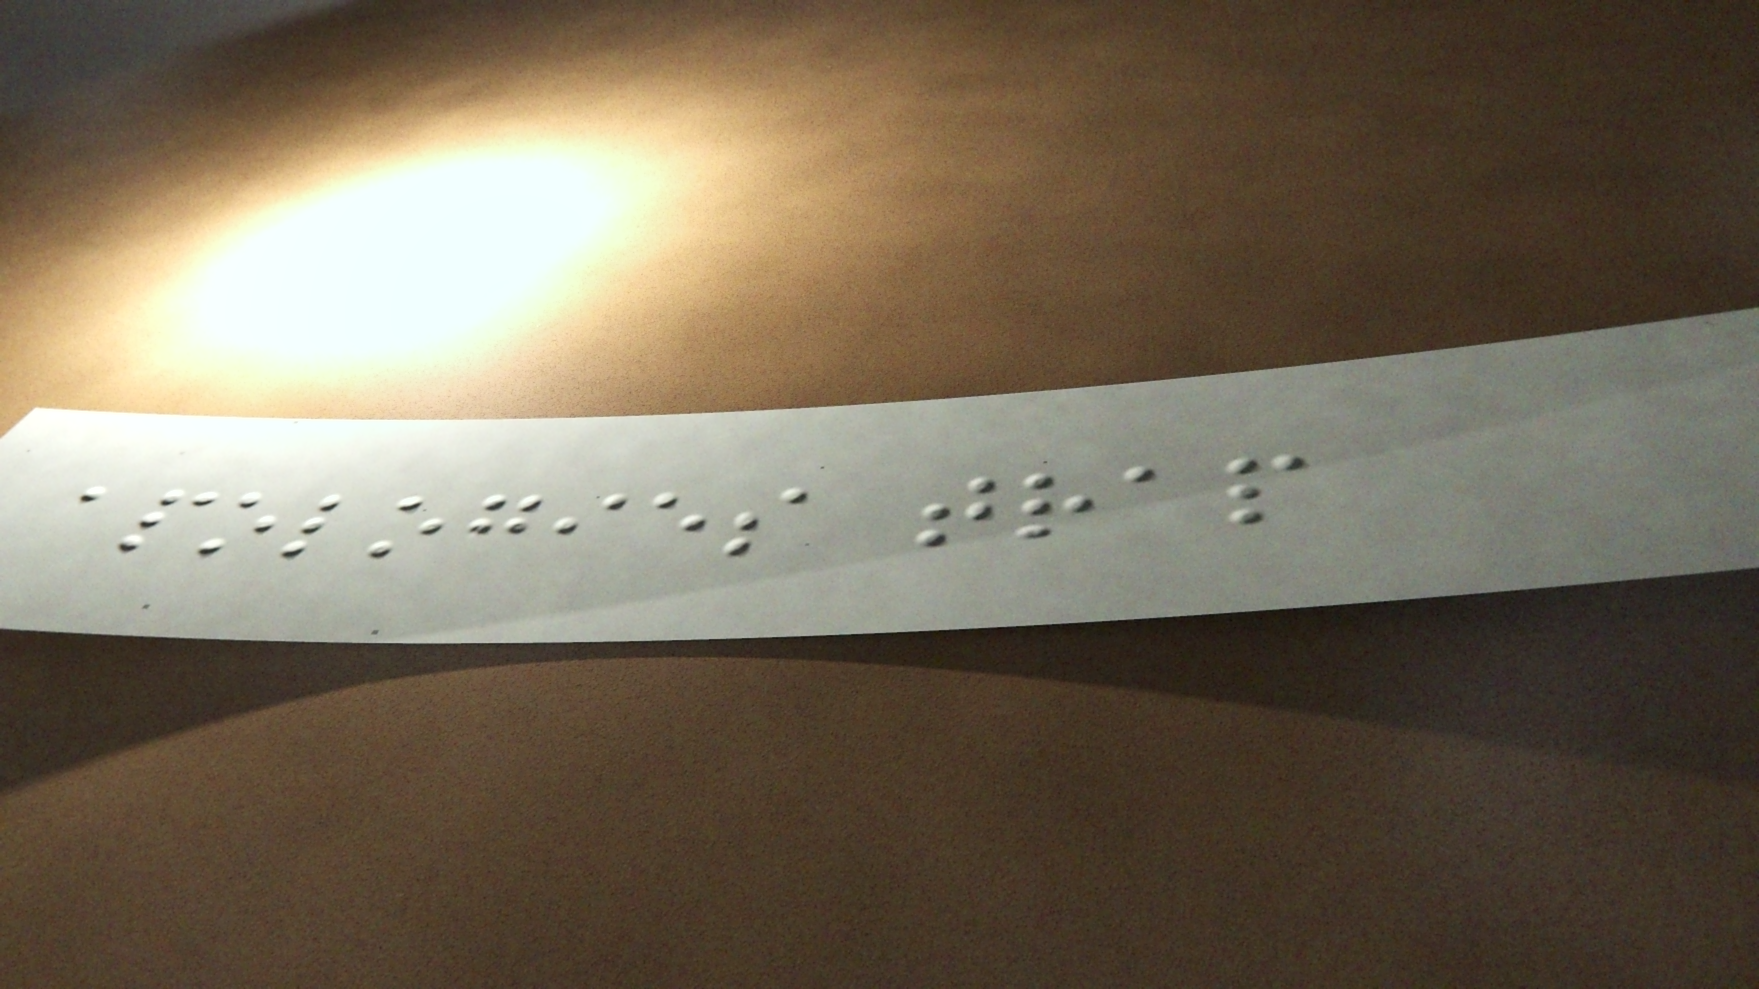apologies trap
